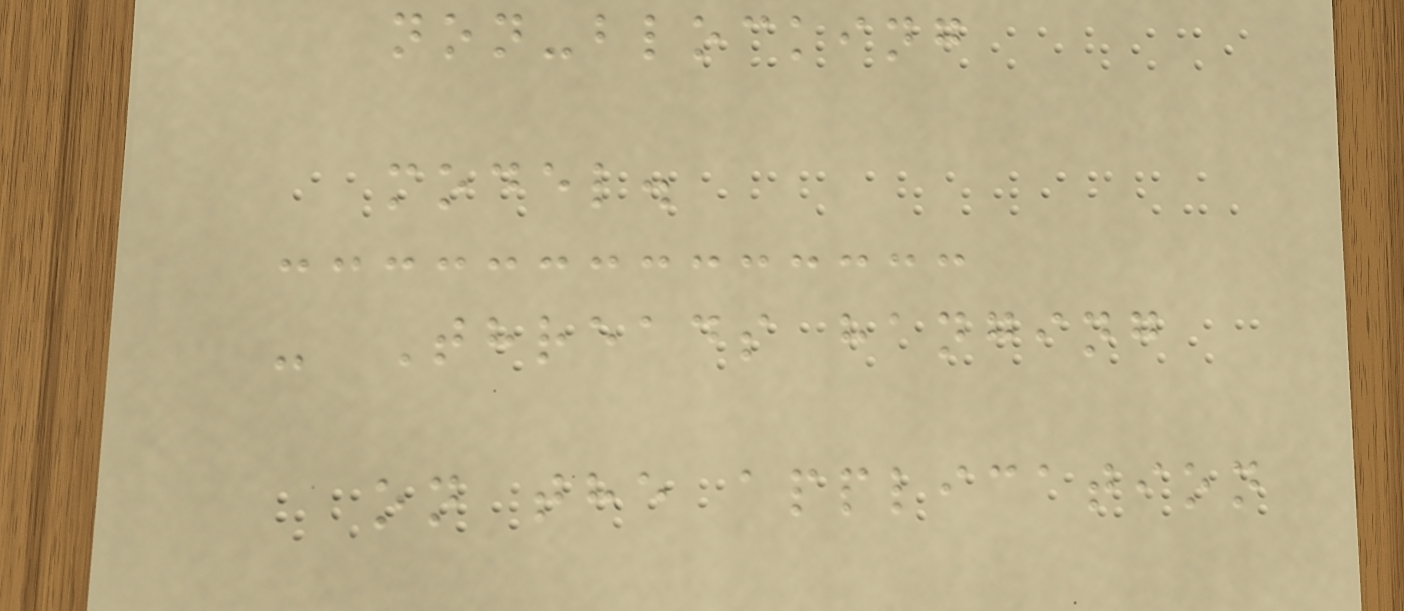non-blocking
model.
- Threads hanging
on the application
